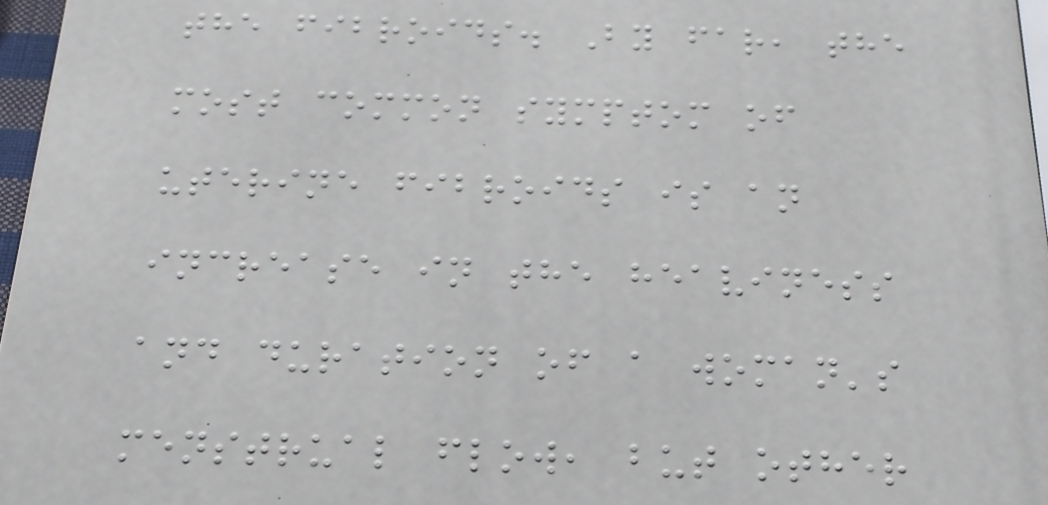the fibroids. By far, the
most common symptom of
uterine fibroids is an
increase in the heaviness
and duration of a woman's
menstrual flow, but other
